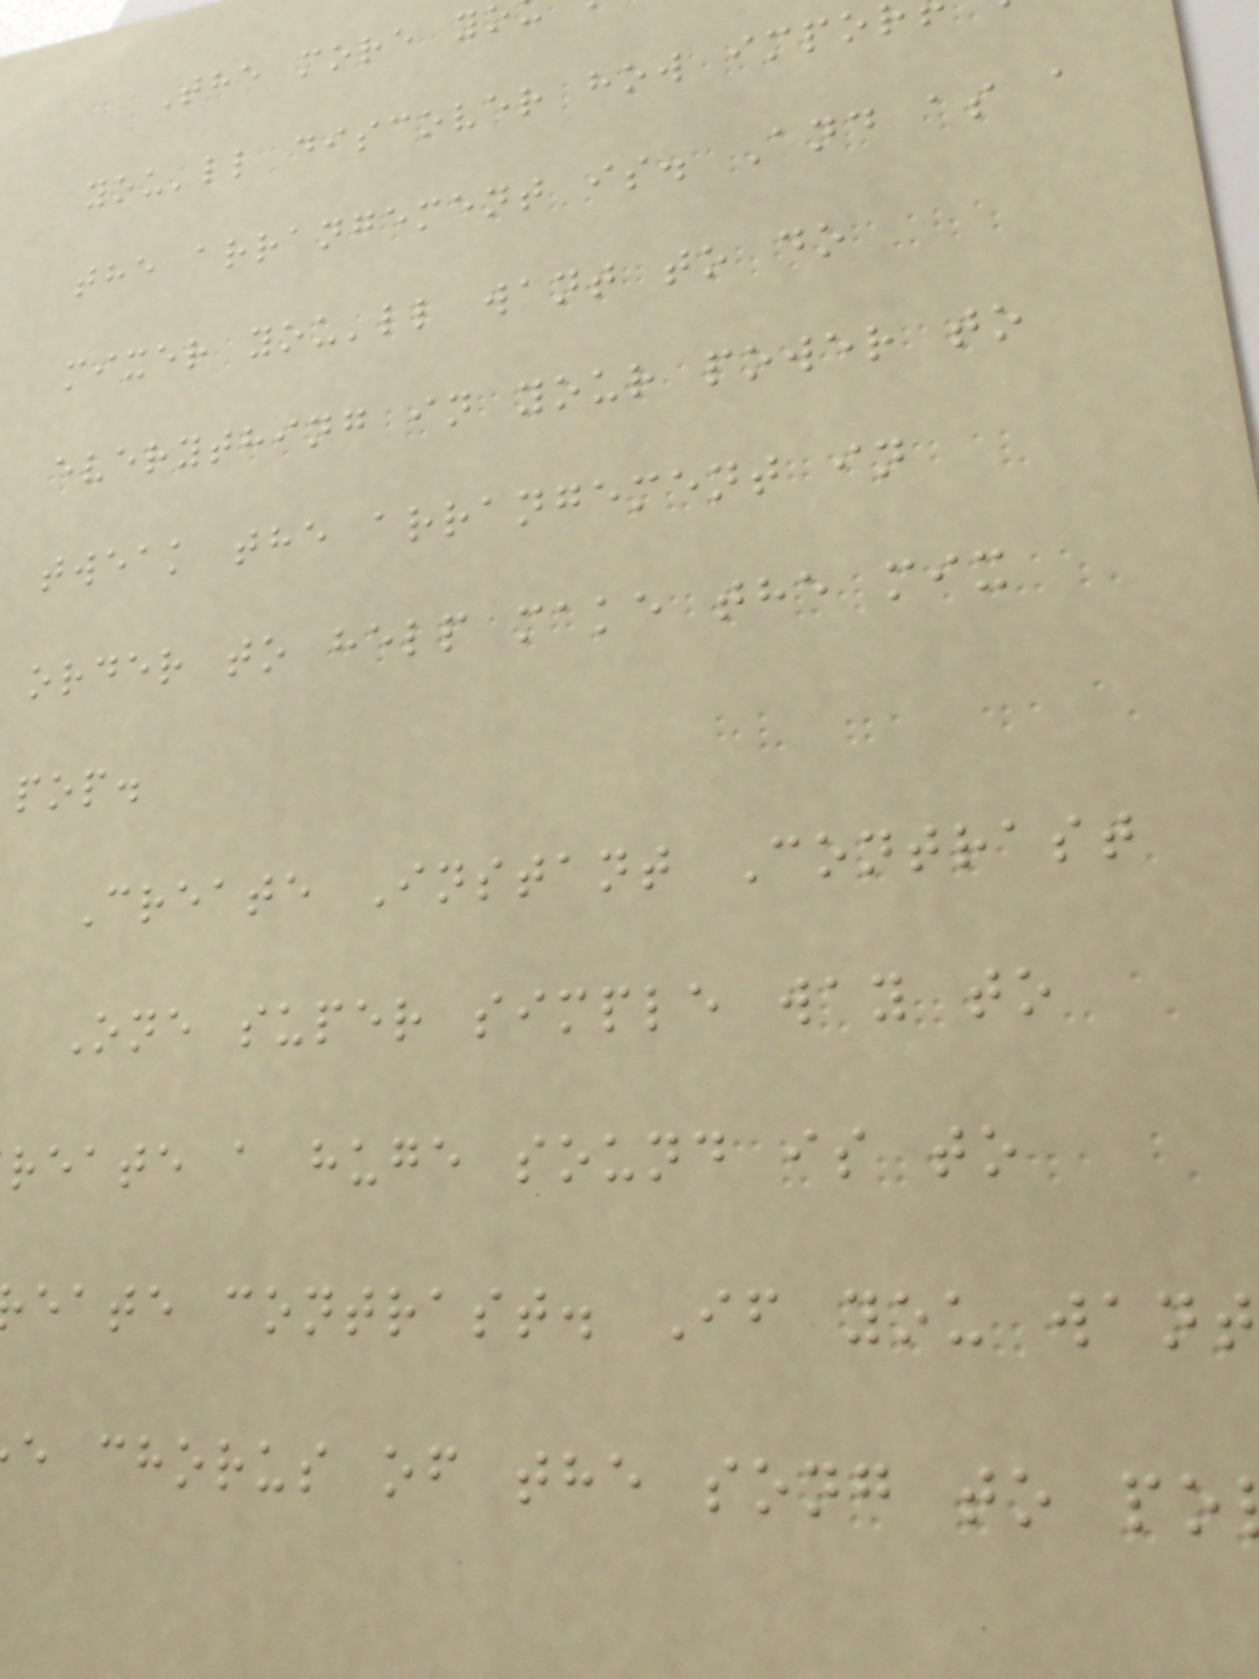The more y
you'll discover how impo
the arrangement is. And as a
mixer you'll want to do
everything in your power to
tweak the arrangement in
order to help make the mix
pop.
Create Instant Contrast
One super simple way to
reate a huge sound is to
eate contrast. If you want
e chorus of the song to po
